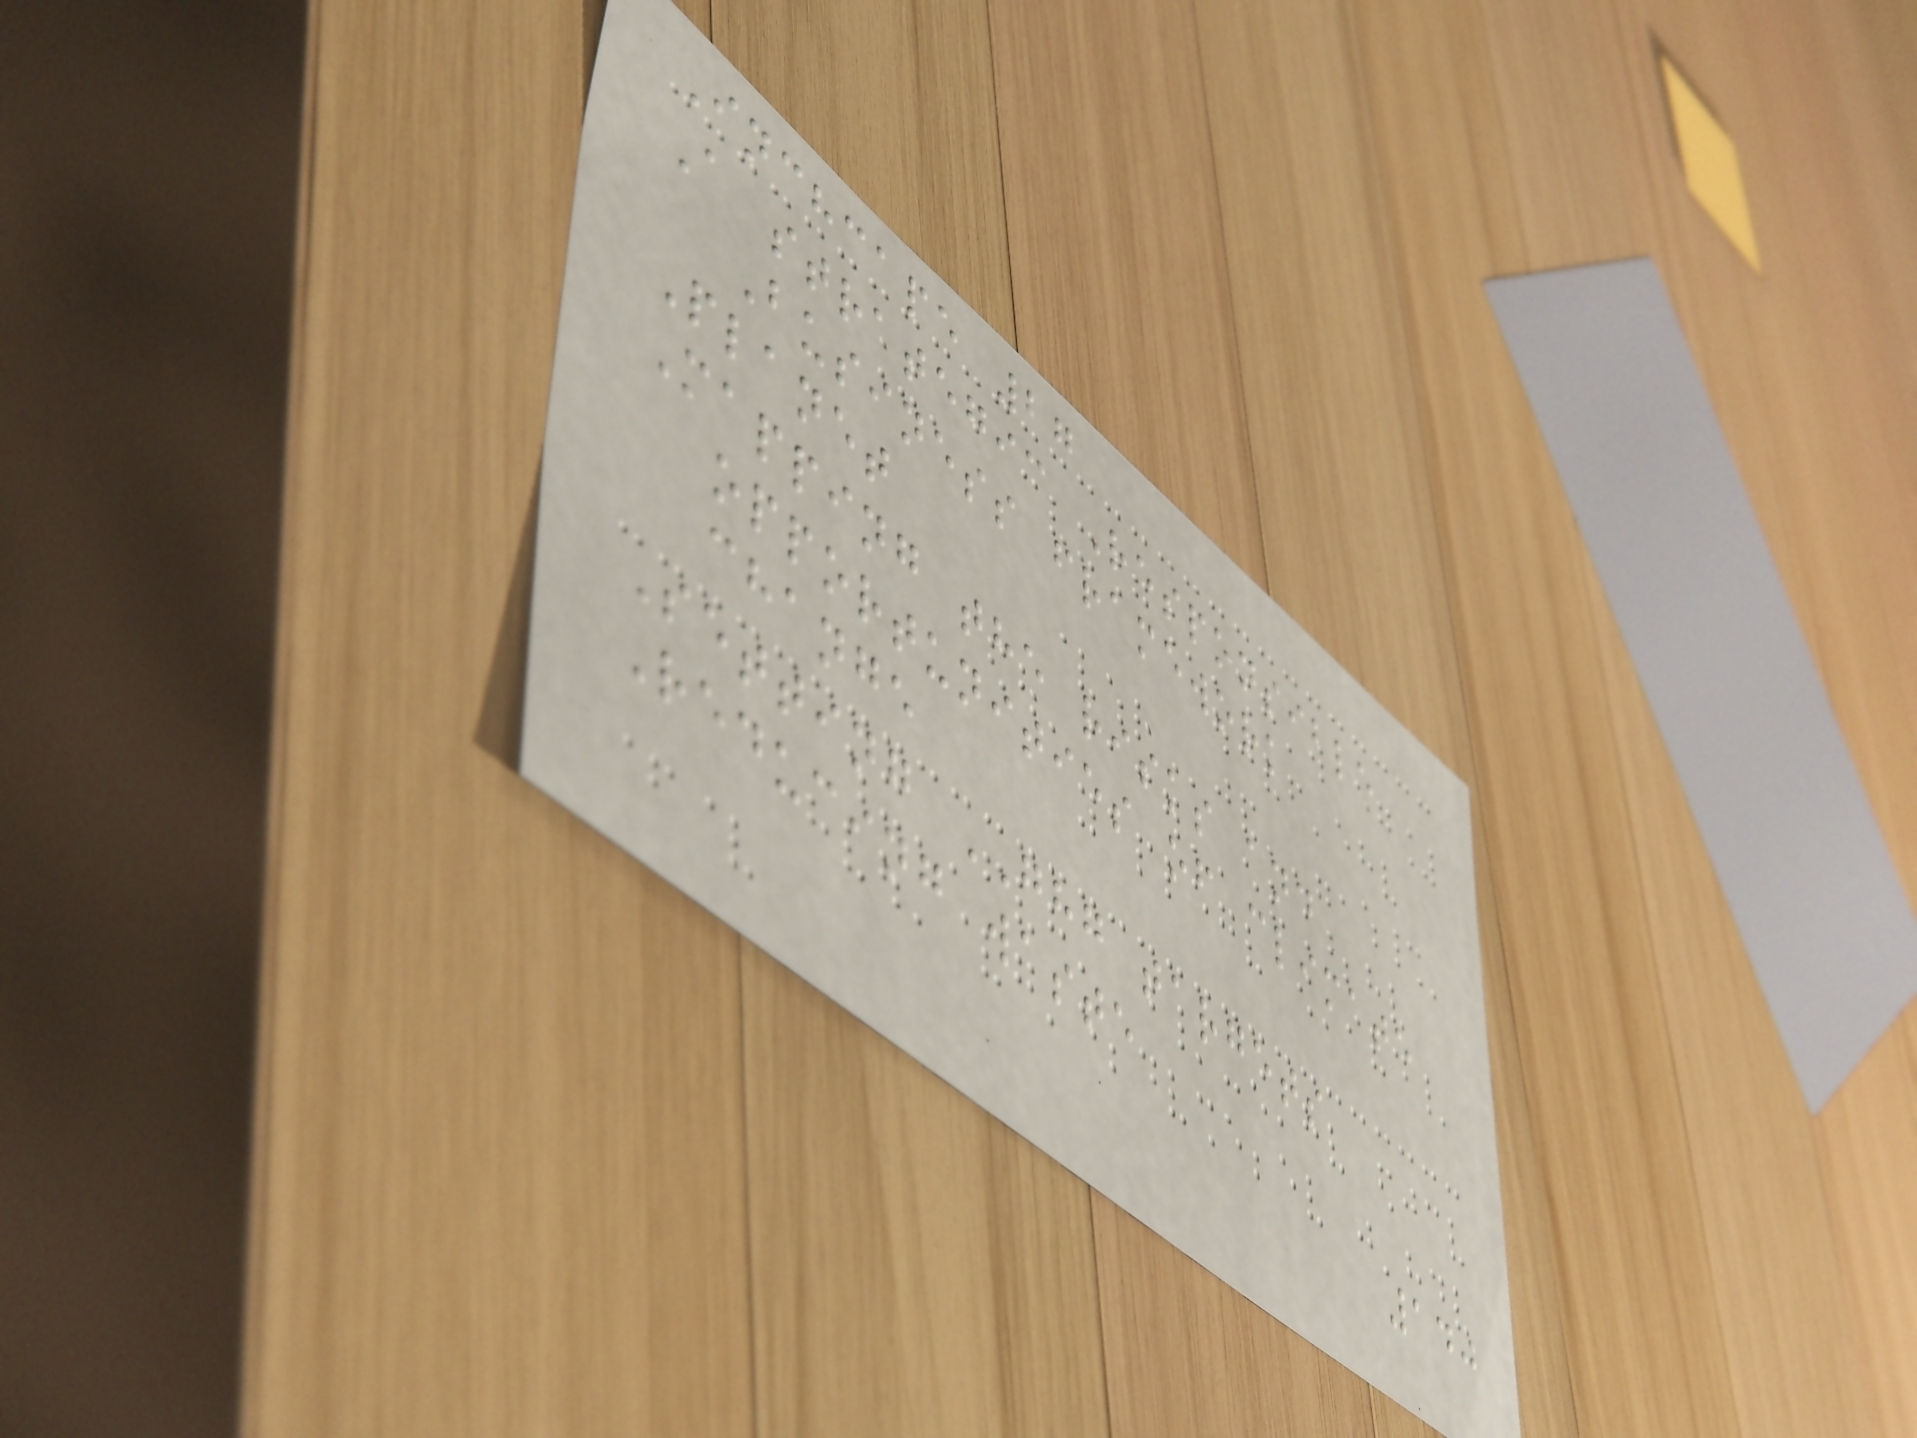Inchcape 27
A strategic Responsible
Business framework
Planet
Mapping the risks and
opportunities of climate
change
Setting GHG targets
Reducing waste
140
